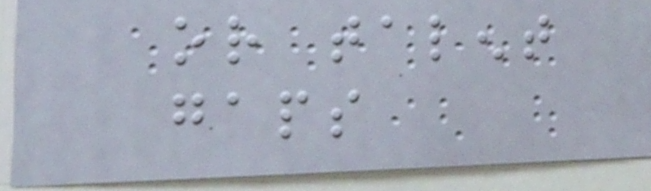or talent
gaps
